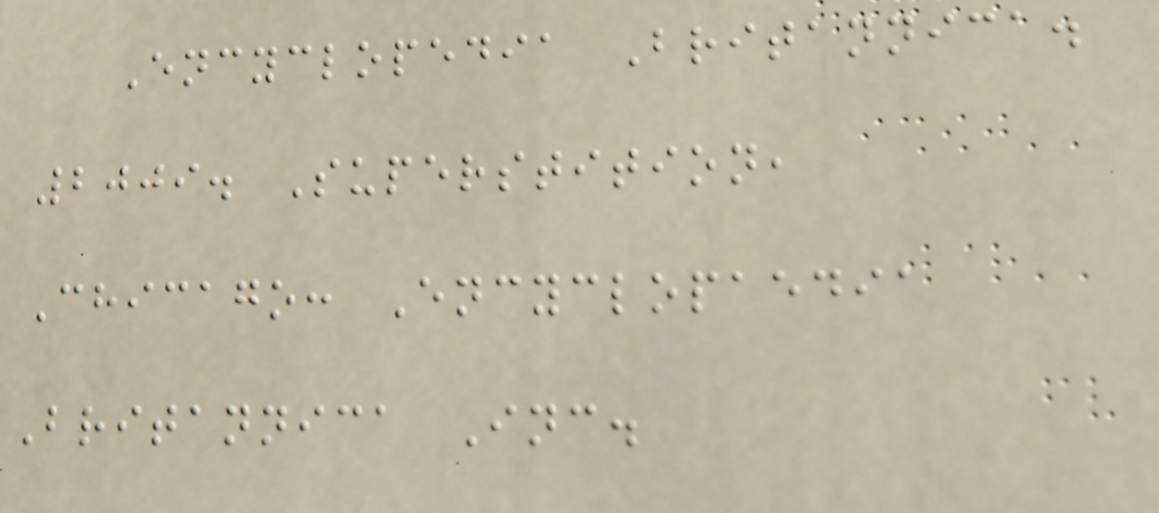Encyclopedia Britannica.
2009. Superstition,
Chicago: Encyclopaedia
Britannica Inc.
